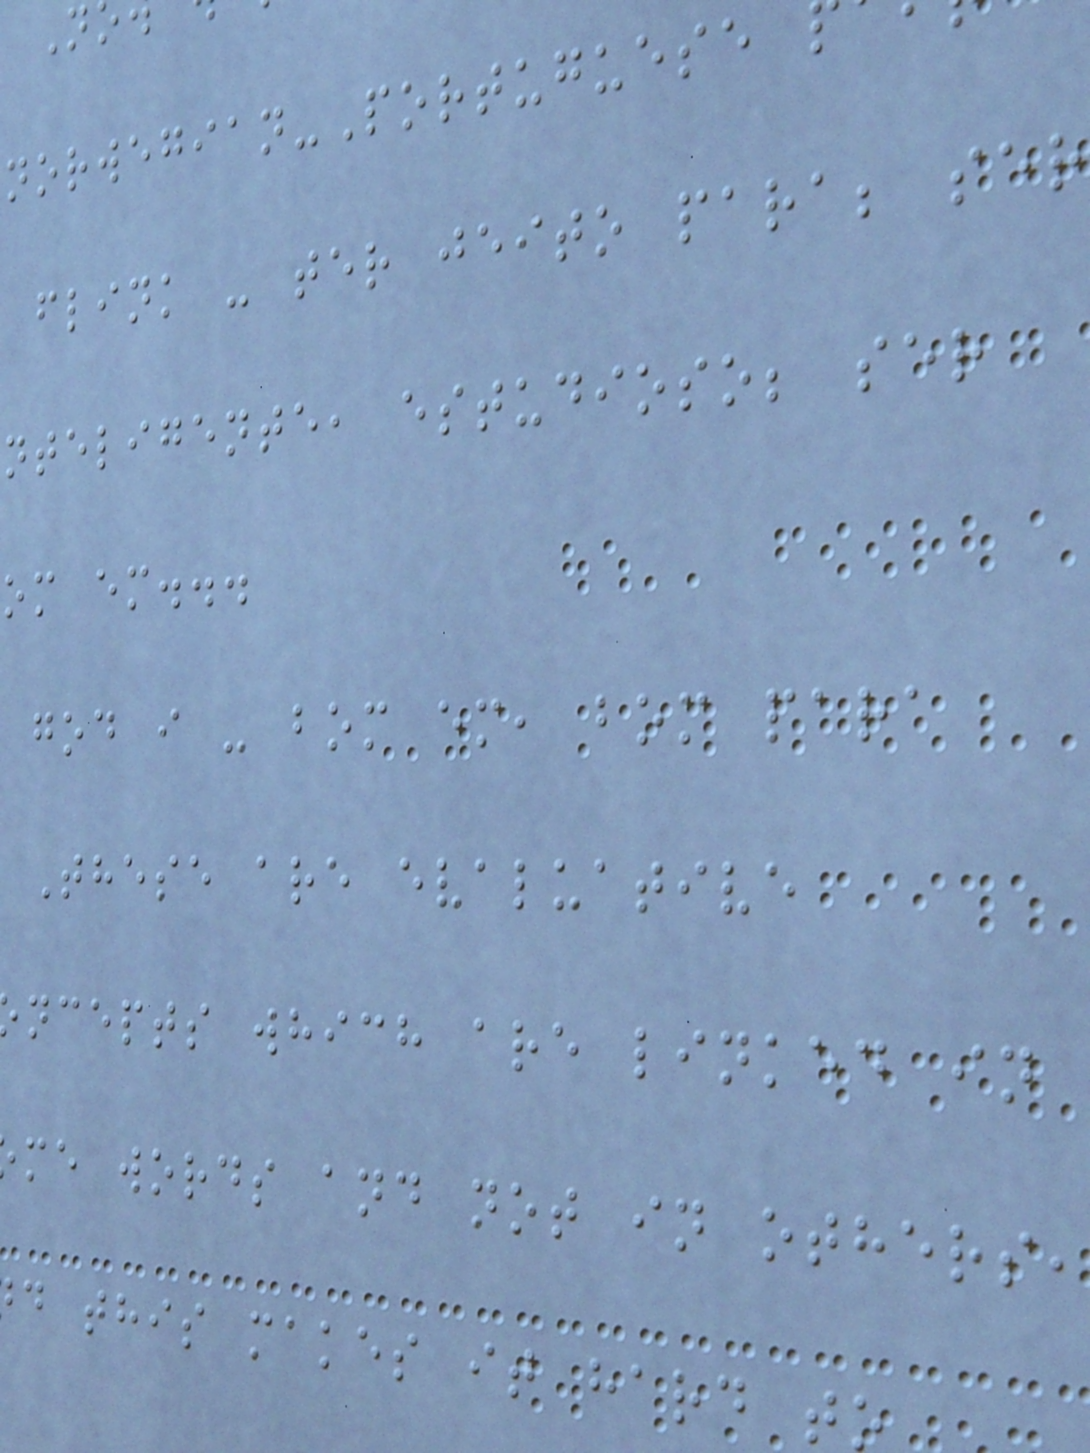orwegian-Portuguese
flink - ter jeito para; ser
nteligente, estudioso; ser
om em...
god i - bom em, bom para
These are evaluative
ncepts which are linked in
me words and not in others,
d this makes it hard t
